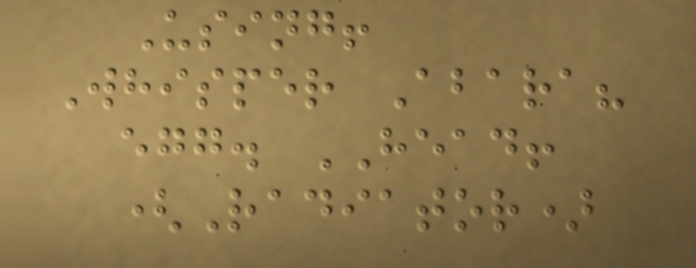Using!
Whisper Abara?
egg. HEAD!
(Radiator)
